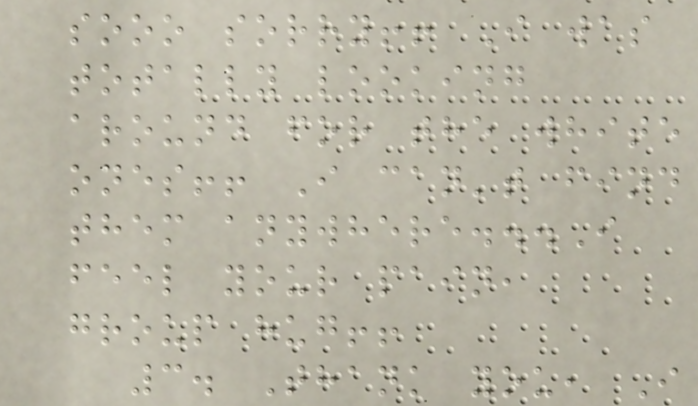sooo sorry!! I was
totally looking
around for the white
ones!! I can't find
them anywhere...I
feel your pain,
group hug!!
3. Thank you, I
